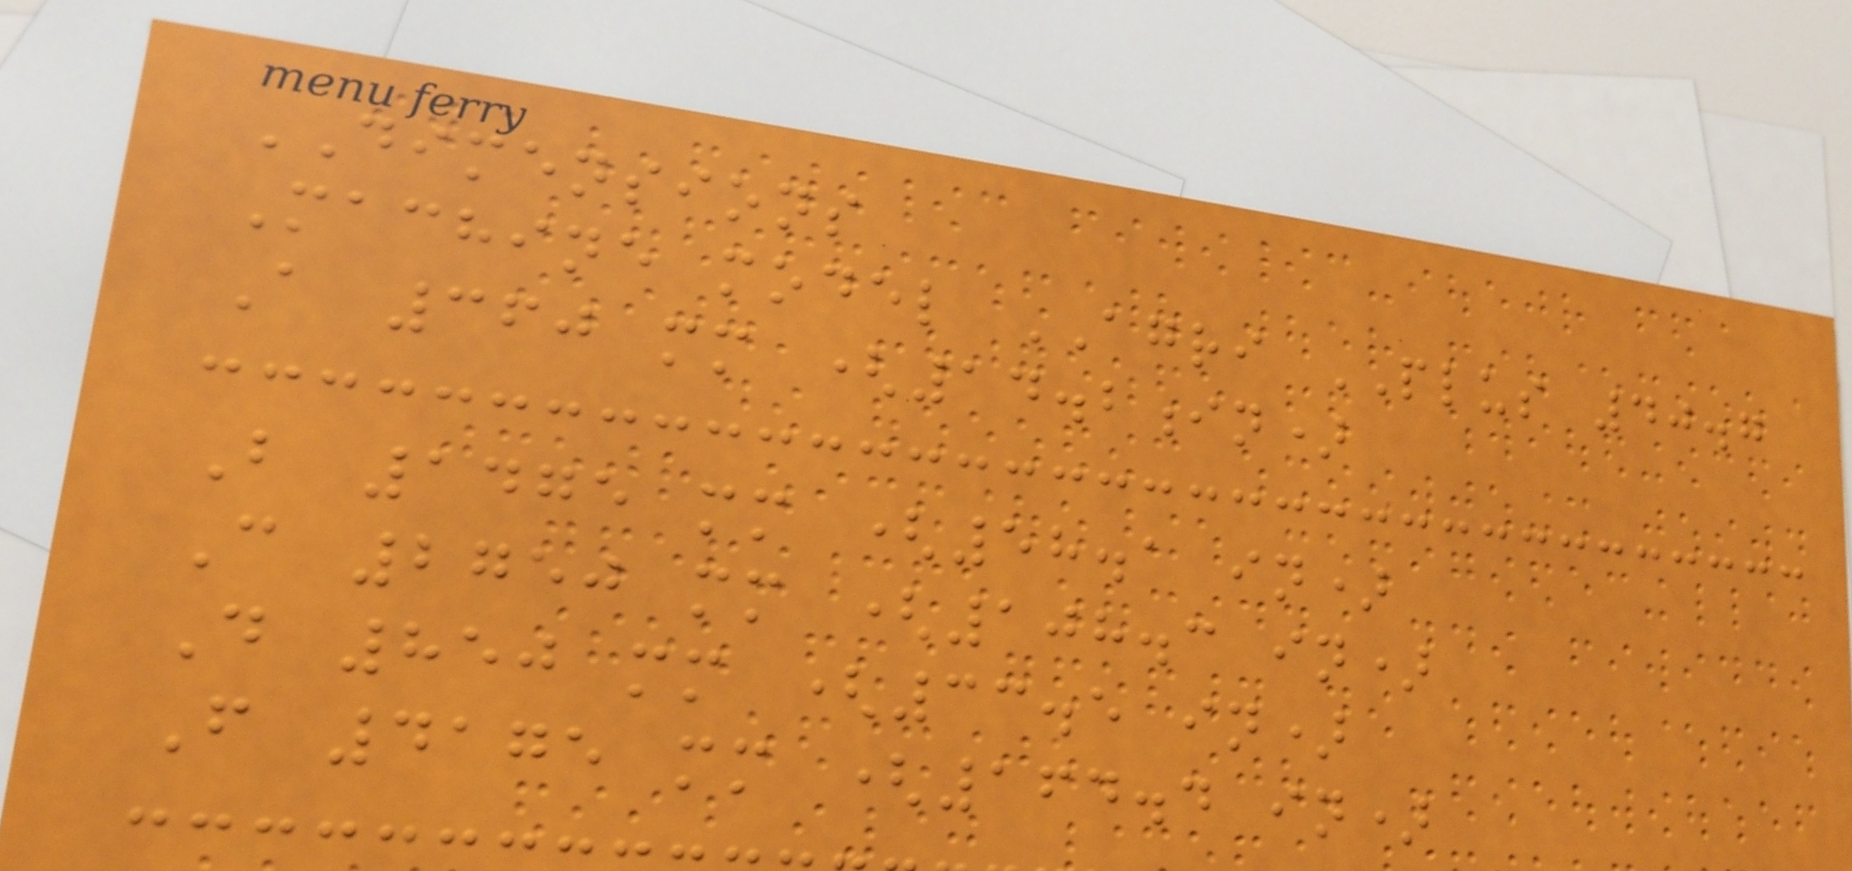DIMENSIONS
Machine model AGRI PLUS 40.7
A 360 mm (14.2in)
B 1475 mm (58.1 in)
C 2750 mm (108.3 in)
D 850 mm (33.5 in)
F 4175 mm (164.4 in)
